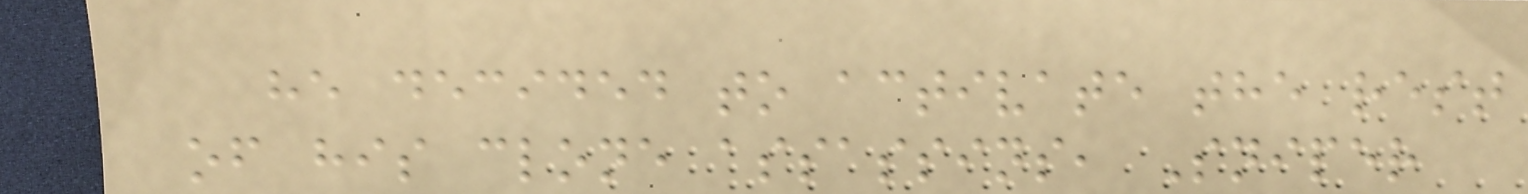he decided to activate the rest
of his clone assassins, Sniper
